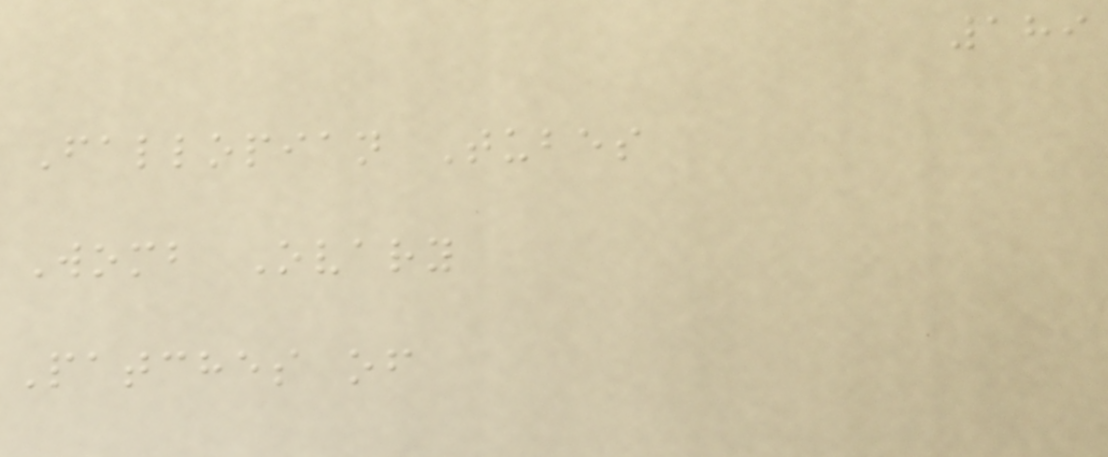189
Fallopian Tubes
Womb Ovary
Patches of
